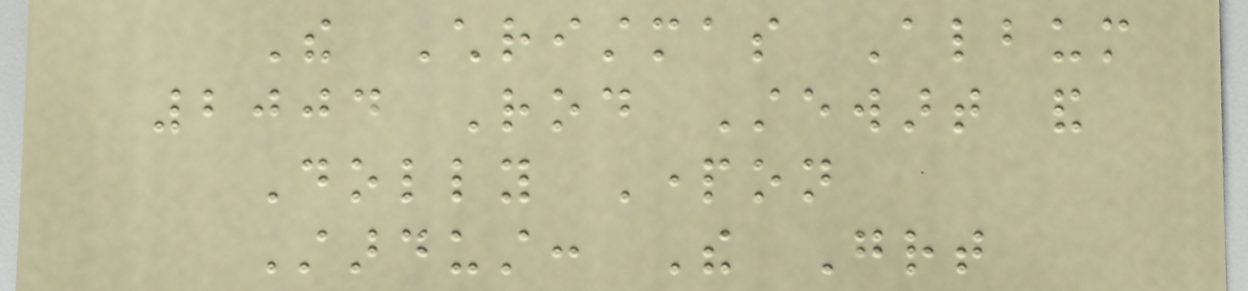The Christmas Album
2004 Rod Stewart and
Dolly Parton
Stardust: The Great
